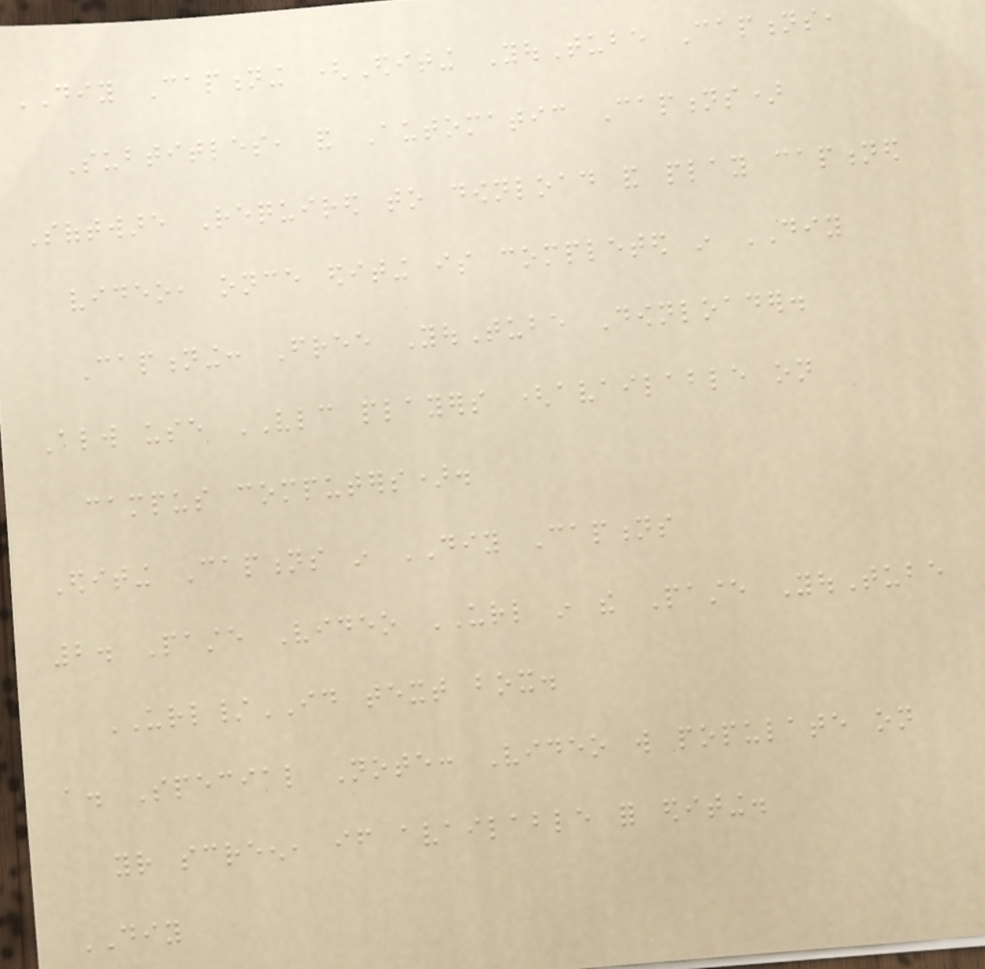DIY Captioning (Editing YouTube Captions,
Subtitles, and Automatic Captions)
Software Required to download and play captioned
video, once editing is completed in DIY
Captioning: Free YouTube Downloader.
Always use VLC players (available on
campus computers).
Editing Captions in DIY Captions
2. Paste Video URL in the Paste YouTube
URL/ID text box.
a. Special Note: Video will populate on
your screen, if available for editing.
DIY
